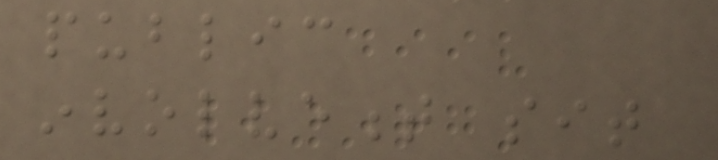public
involvement sit
